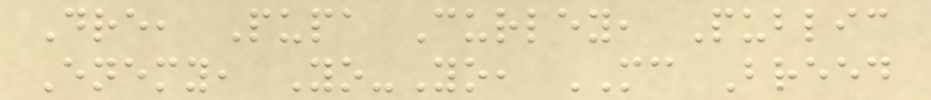Dre, Pupa Curley, Public
Enemy, Yo-Yo, MC Breed
